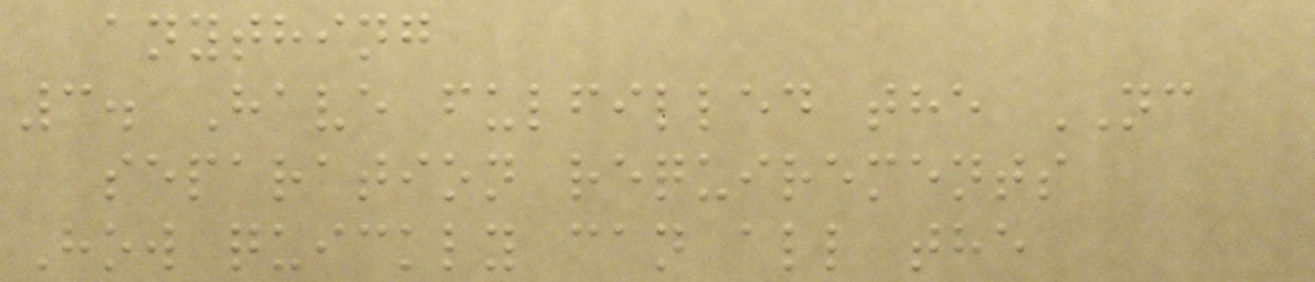anything
3. Have fulfilled the NC
separation requirements
How quickly can all the
